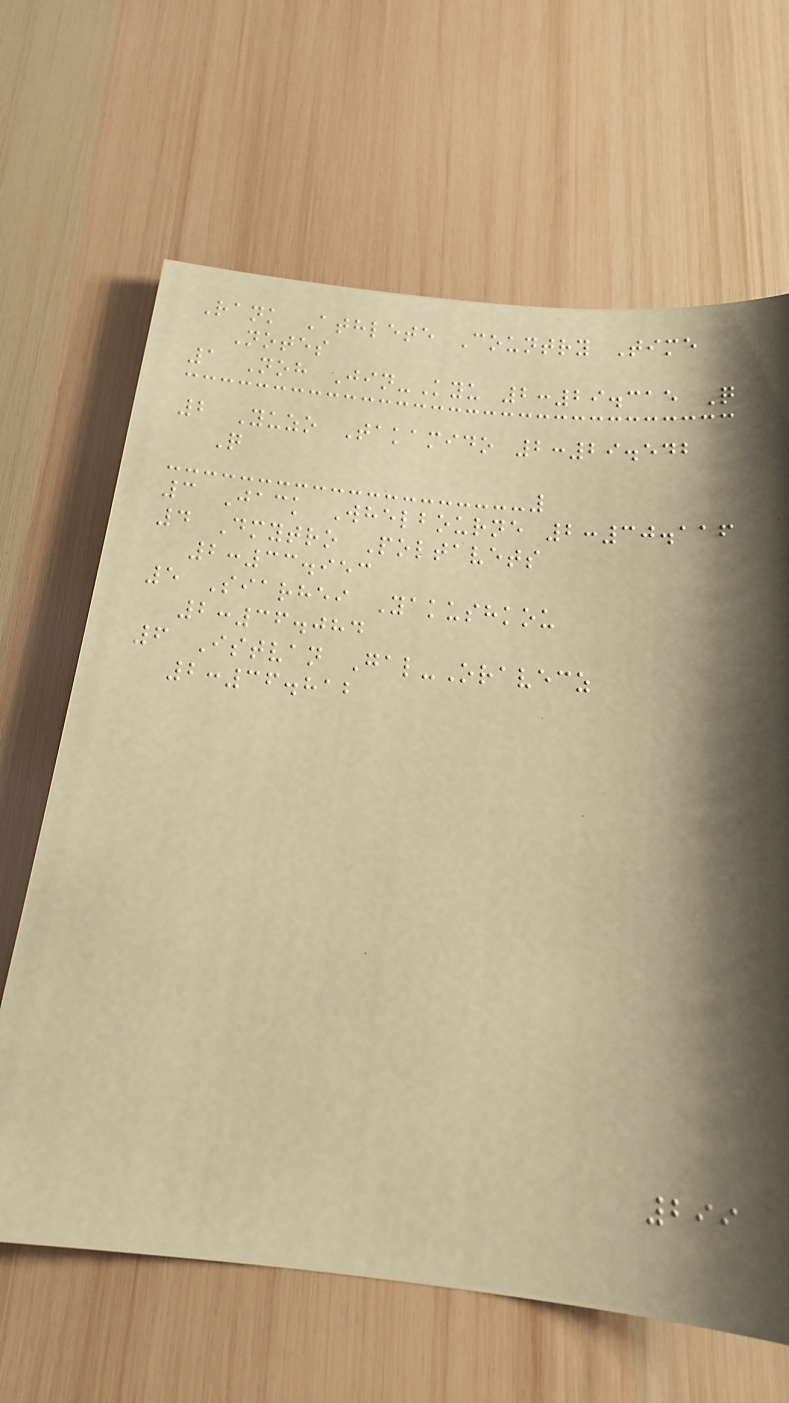Rank Athlete Country Time
Notes
1 Noh Jin-Kyu 2:29.315 Q
2 Yuzo Takamido 2:29.542
Q
3 Jack Whelbourne 2:30.116
4 Dmytro Poltavets
2:33.953
5 Siarhei Yakushkou
2:36.084
6 Istvan Gal-Oravecz
2:36.812
299
